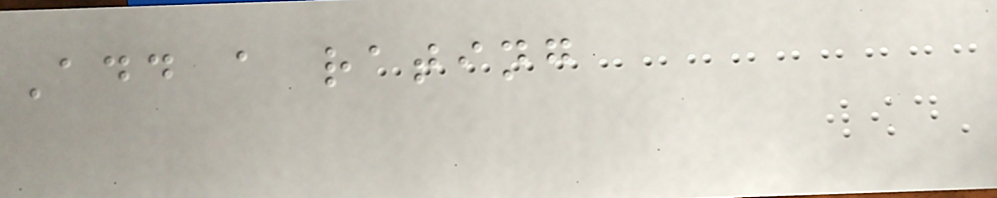Add a rating
